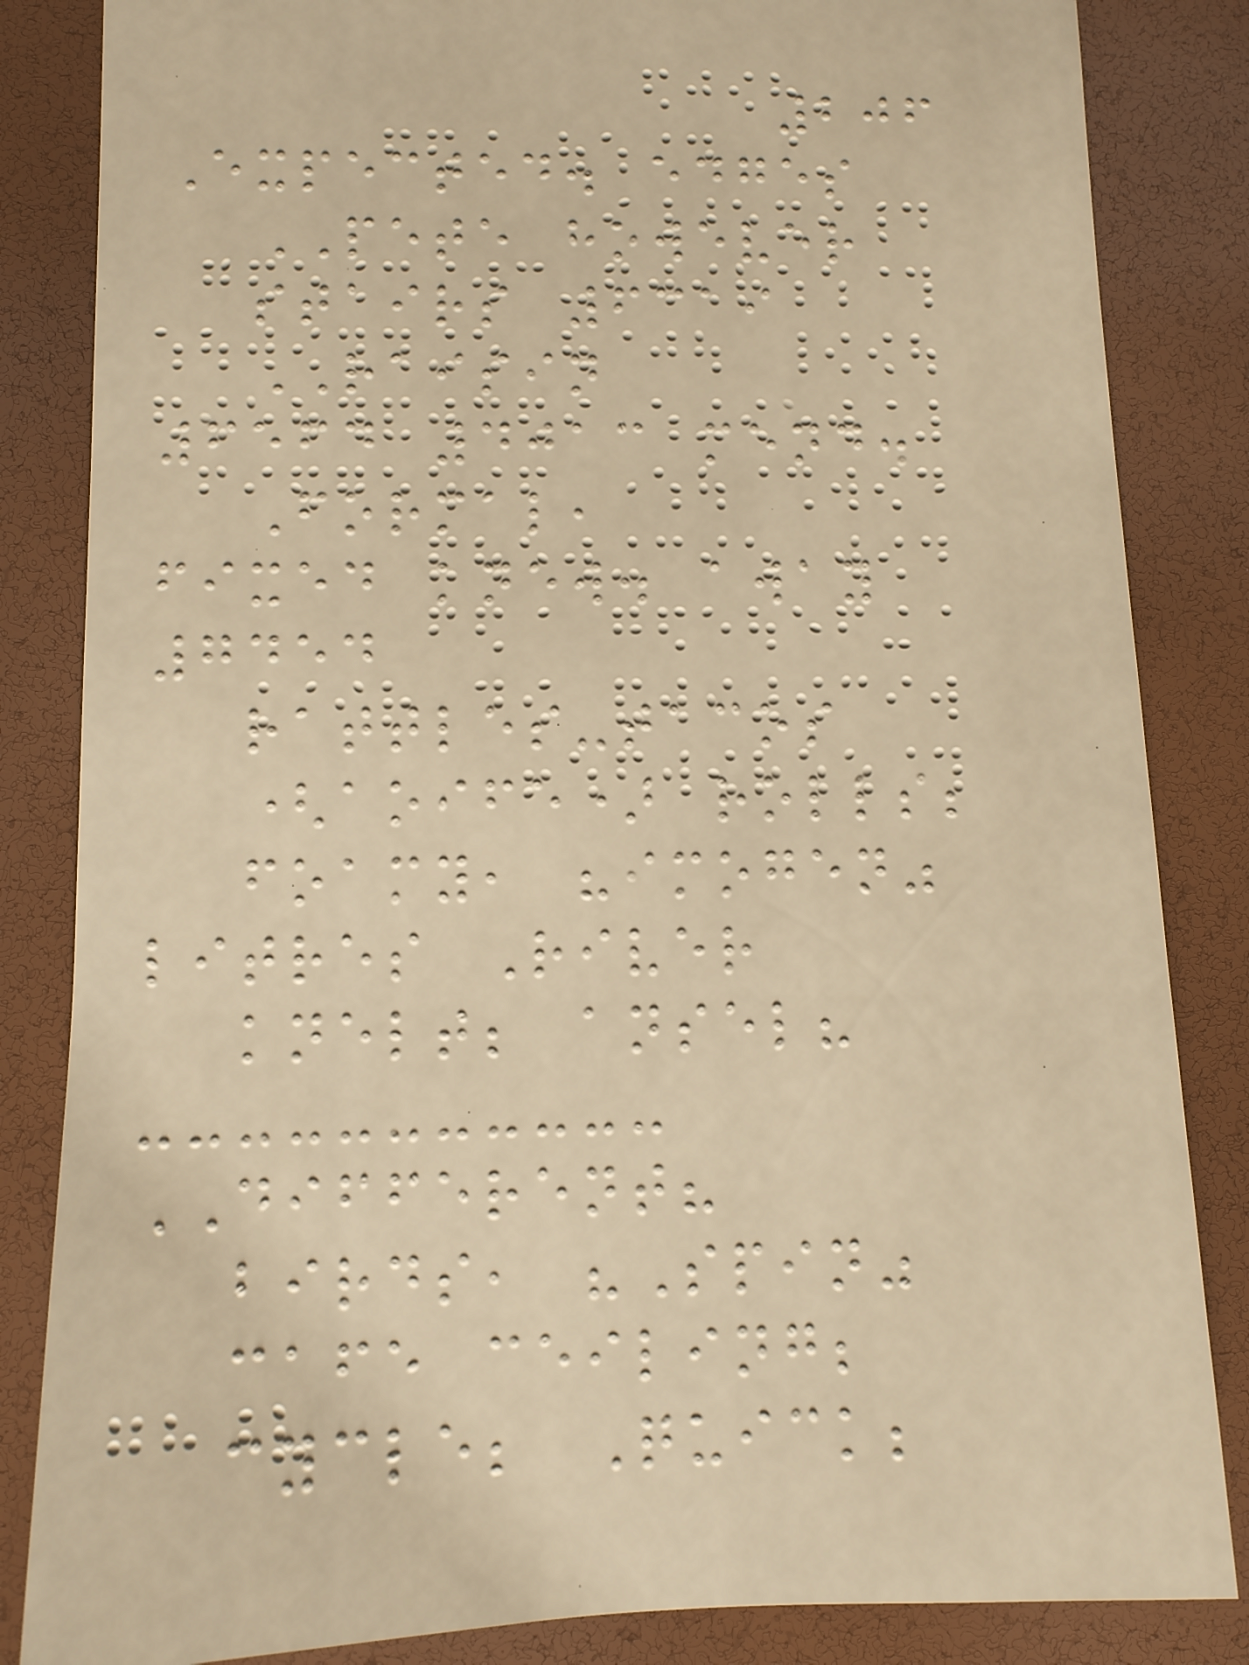206
Expected. edges
PETE however
stairs 6319
RAISIN
6564 4013 mend.
Formal,
fixed knew. away
7454
rattles-tacos
(aoife) rolls;
foamy, "imogen"
litres River
knelt; ansel?
DIFFERENT?
birds, "Spin"
cafe ceiling;
cycle; Quick;
